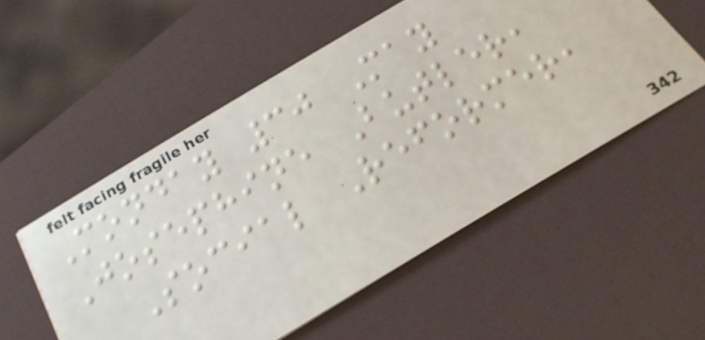Monday 30 May
Josephine Butler,
Social Reformer,
